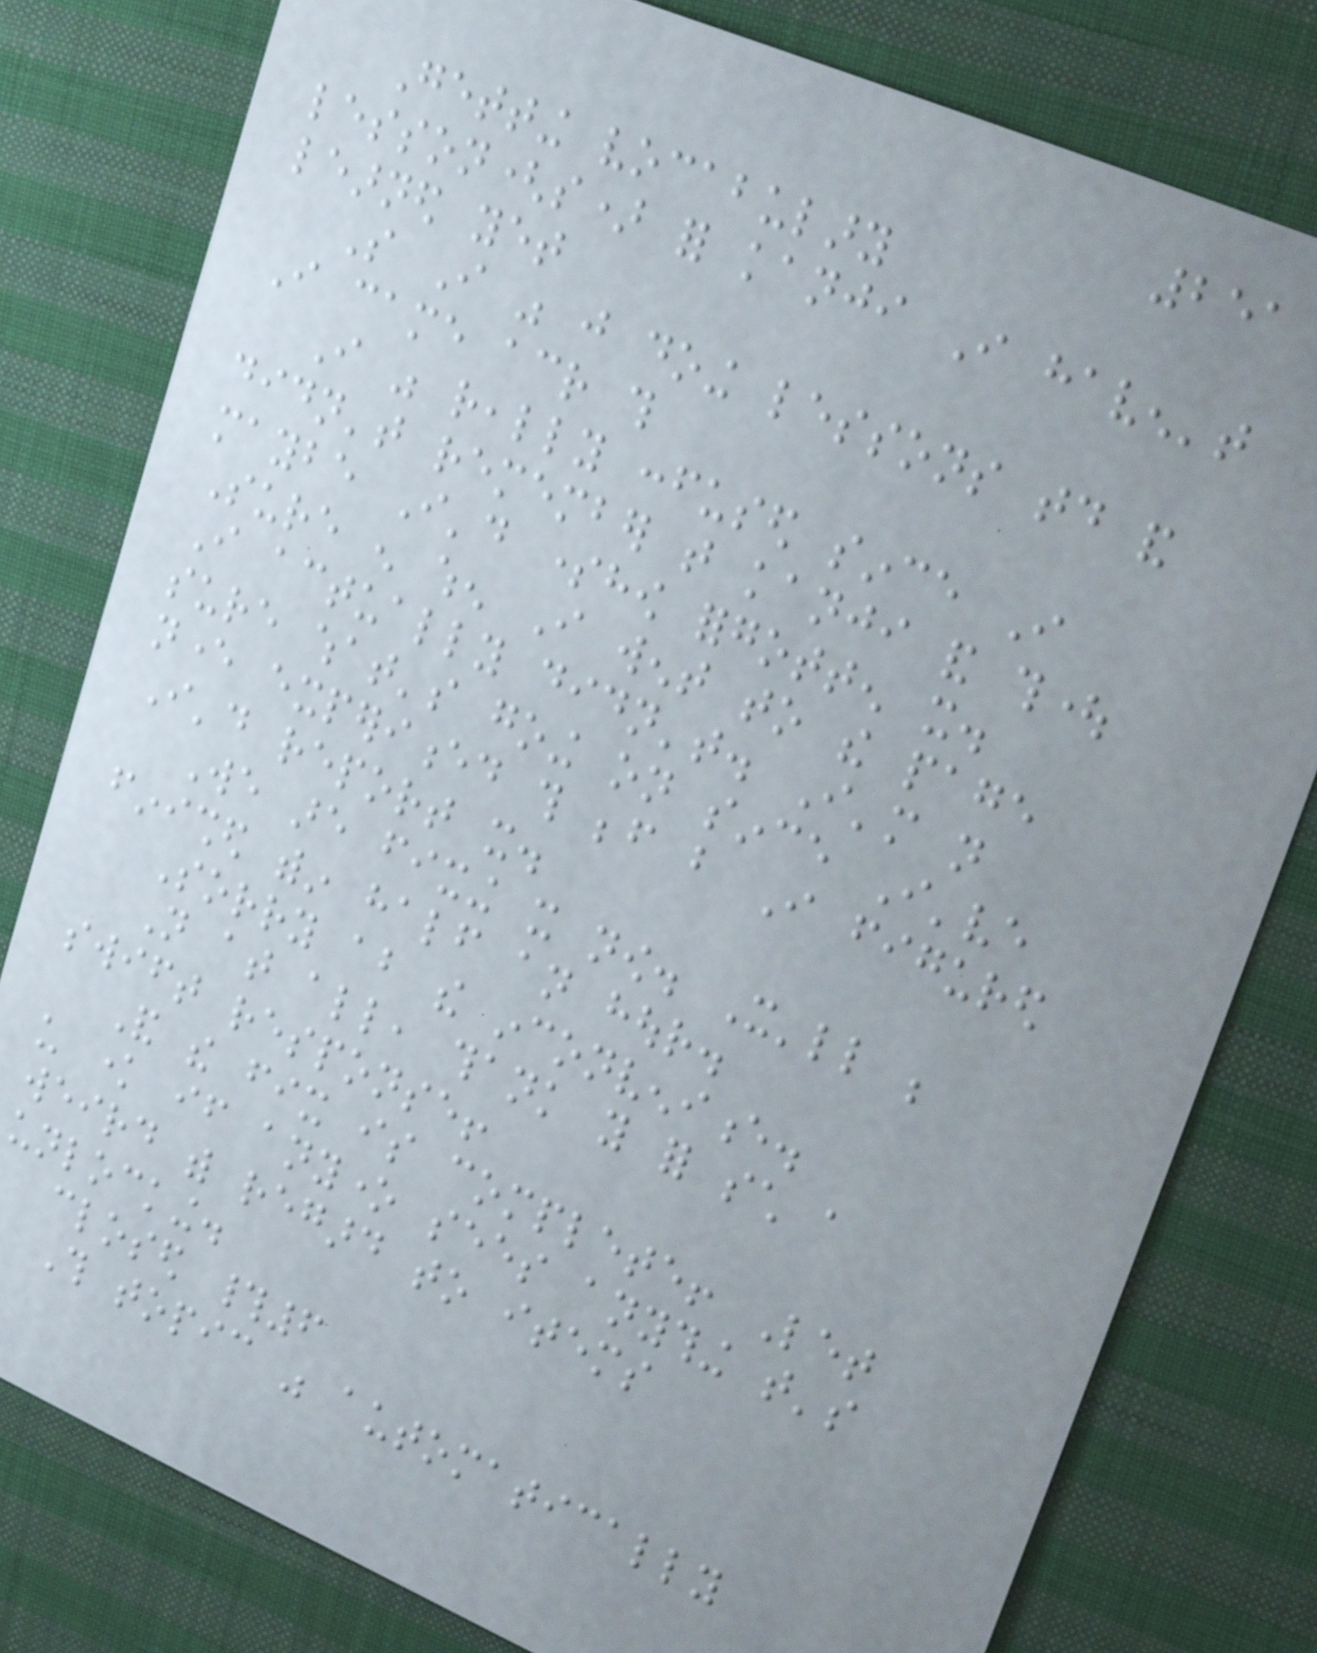251
Getting vocabulary
lesson(s) for kanji I haven't
learned yet
So I was just doing lessons today and
I came across this
I was really confused since I
didn't remember that kanji and thought
maybe I'd somehow forgotten it.
Sure enough when I went to the page
I actually didn't. I'm not
sure what's going on since I've
never experienced this before but I figured
I'd report it.
We are fixing it now. It'll be
finished within half an hour.
Sorry about the inconvenience.
Not at all, thank you for such a
swift response!
And the fix is complete! Let
us know if anyone sees anything that's
weird with regard to items
unlocking.
closed #6
This topic was automatically
